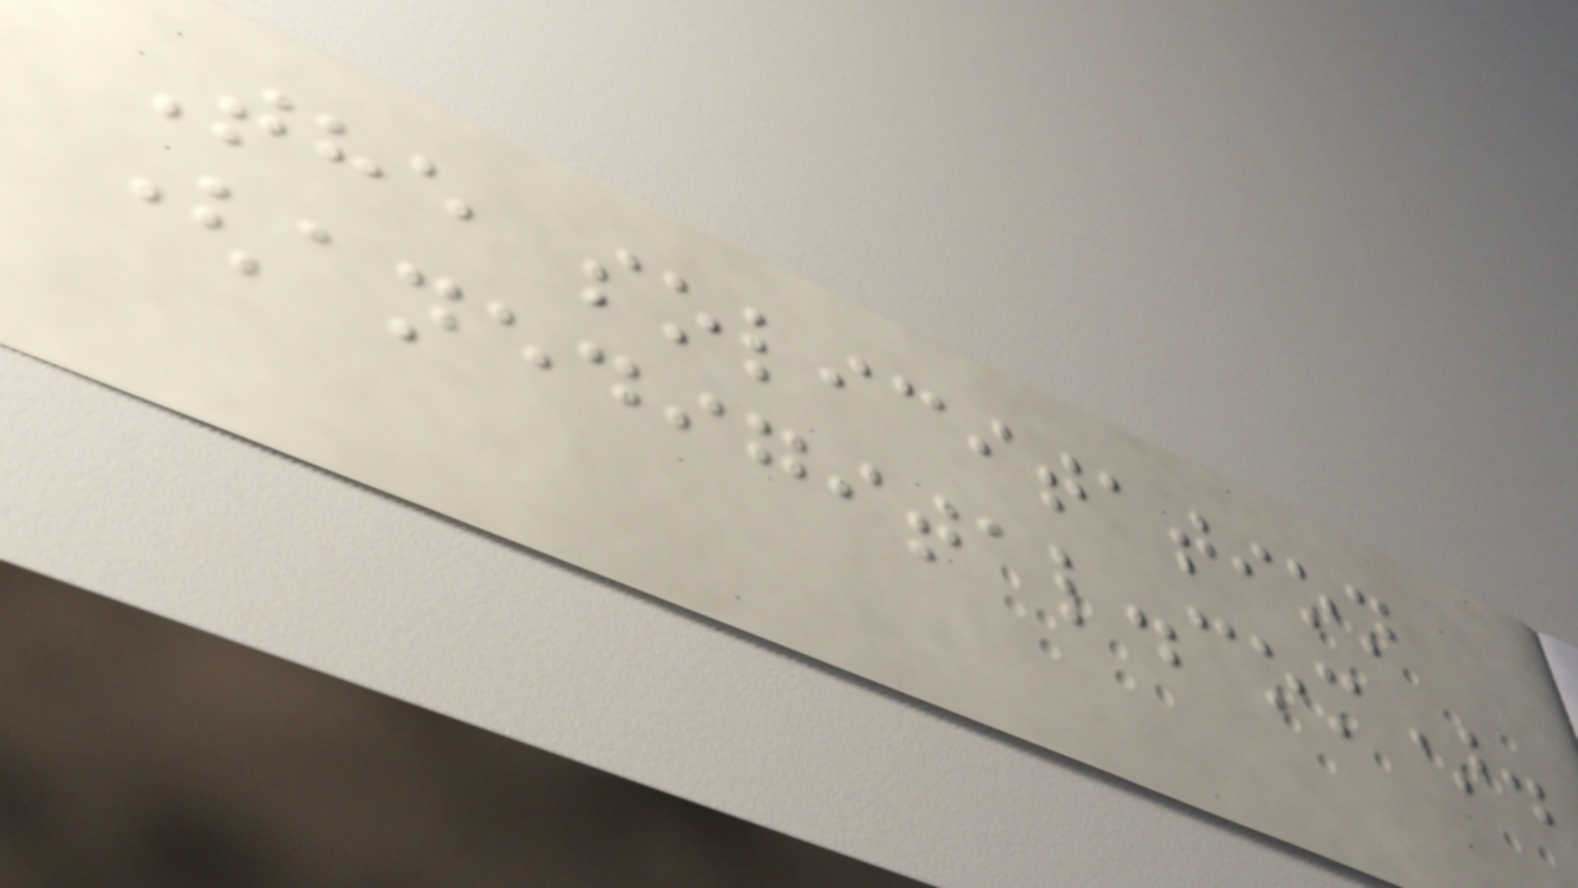The solicitation
(anedigital.com).
